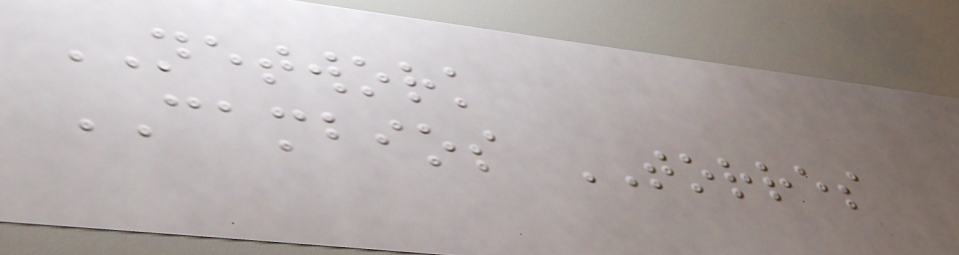NETWORK
CAMBIOS TORRES
